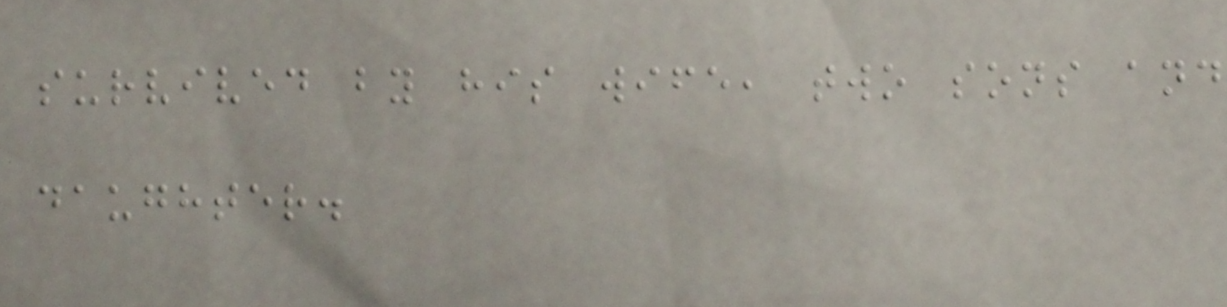survived by his wife, two sons and
daughter.
